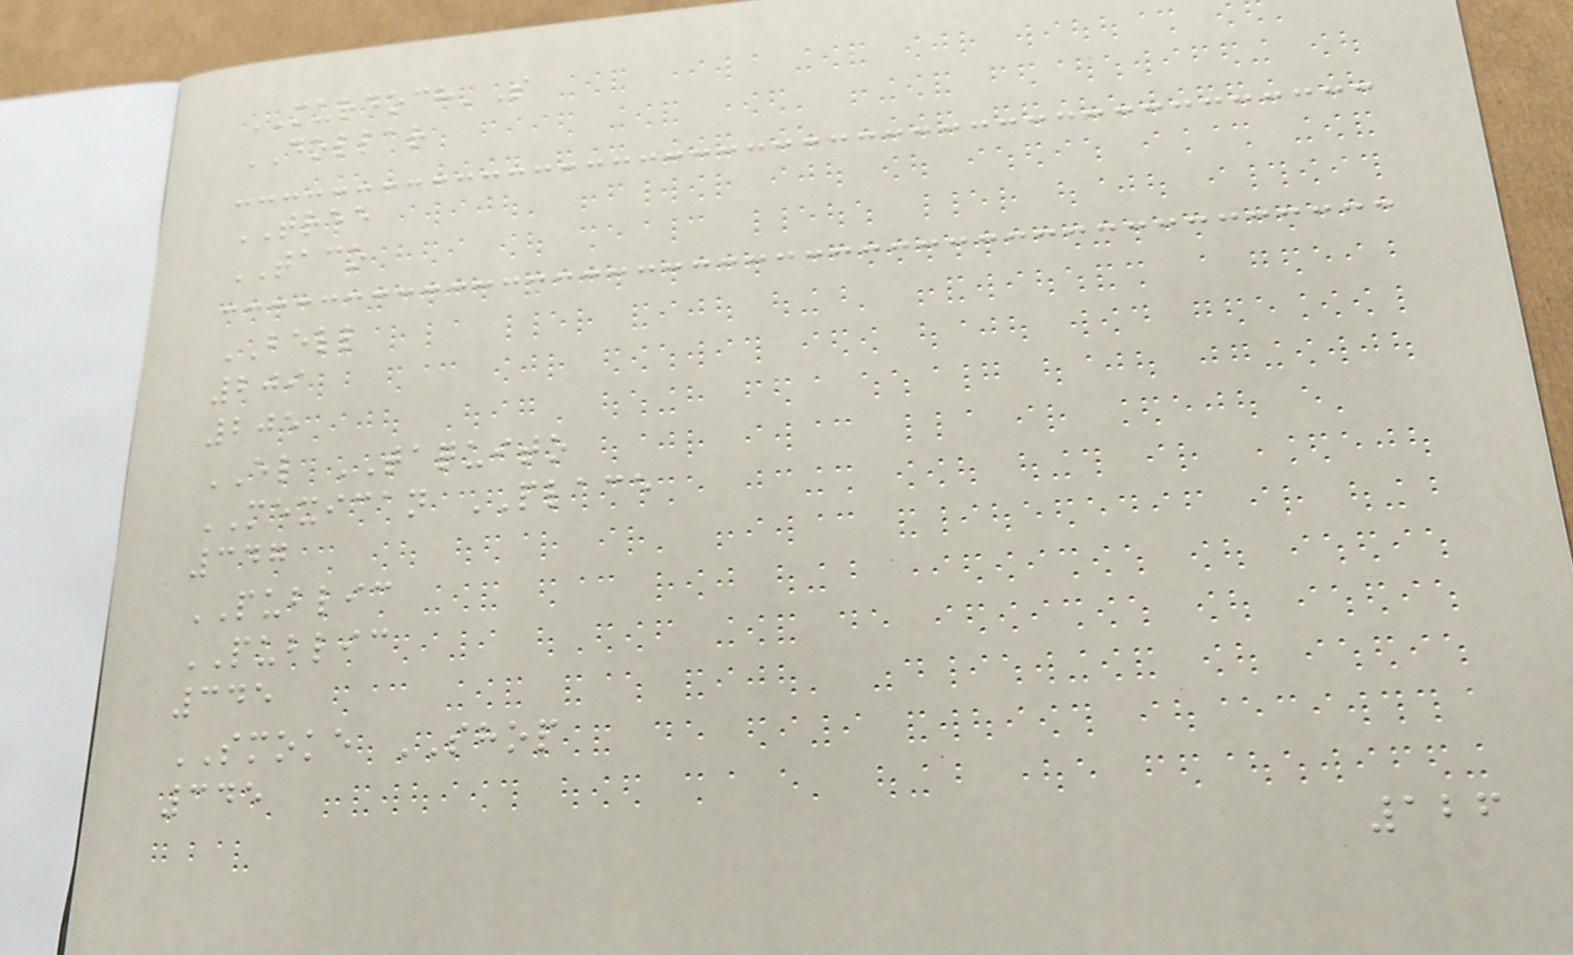MURDOCH'S
DOLLAR
TREE
TACO
BELL
209
205
EL TAQUITO
MEXICAN PLACE
347
PUBLIC
PUBLIC
345
SMOKE SHOP
345
126
